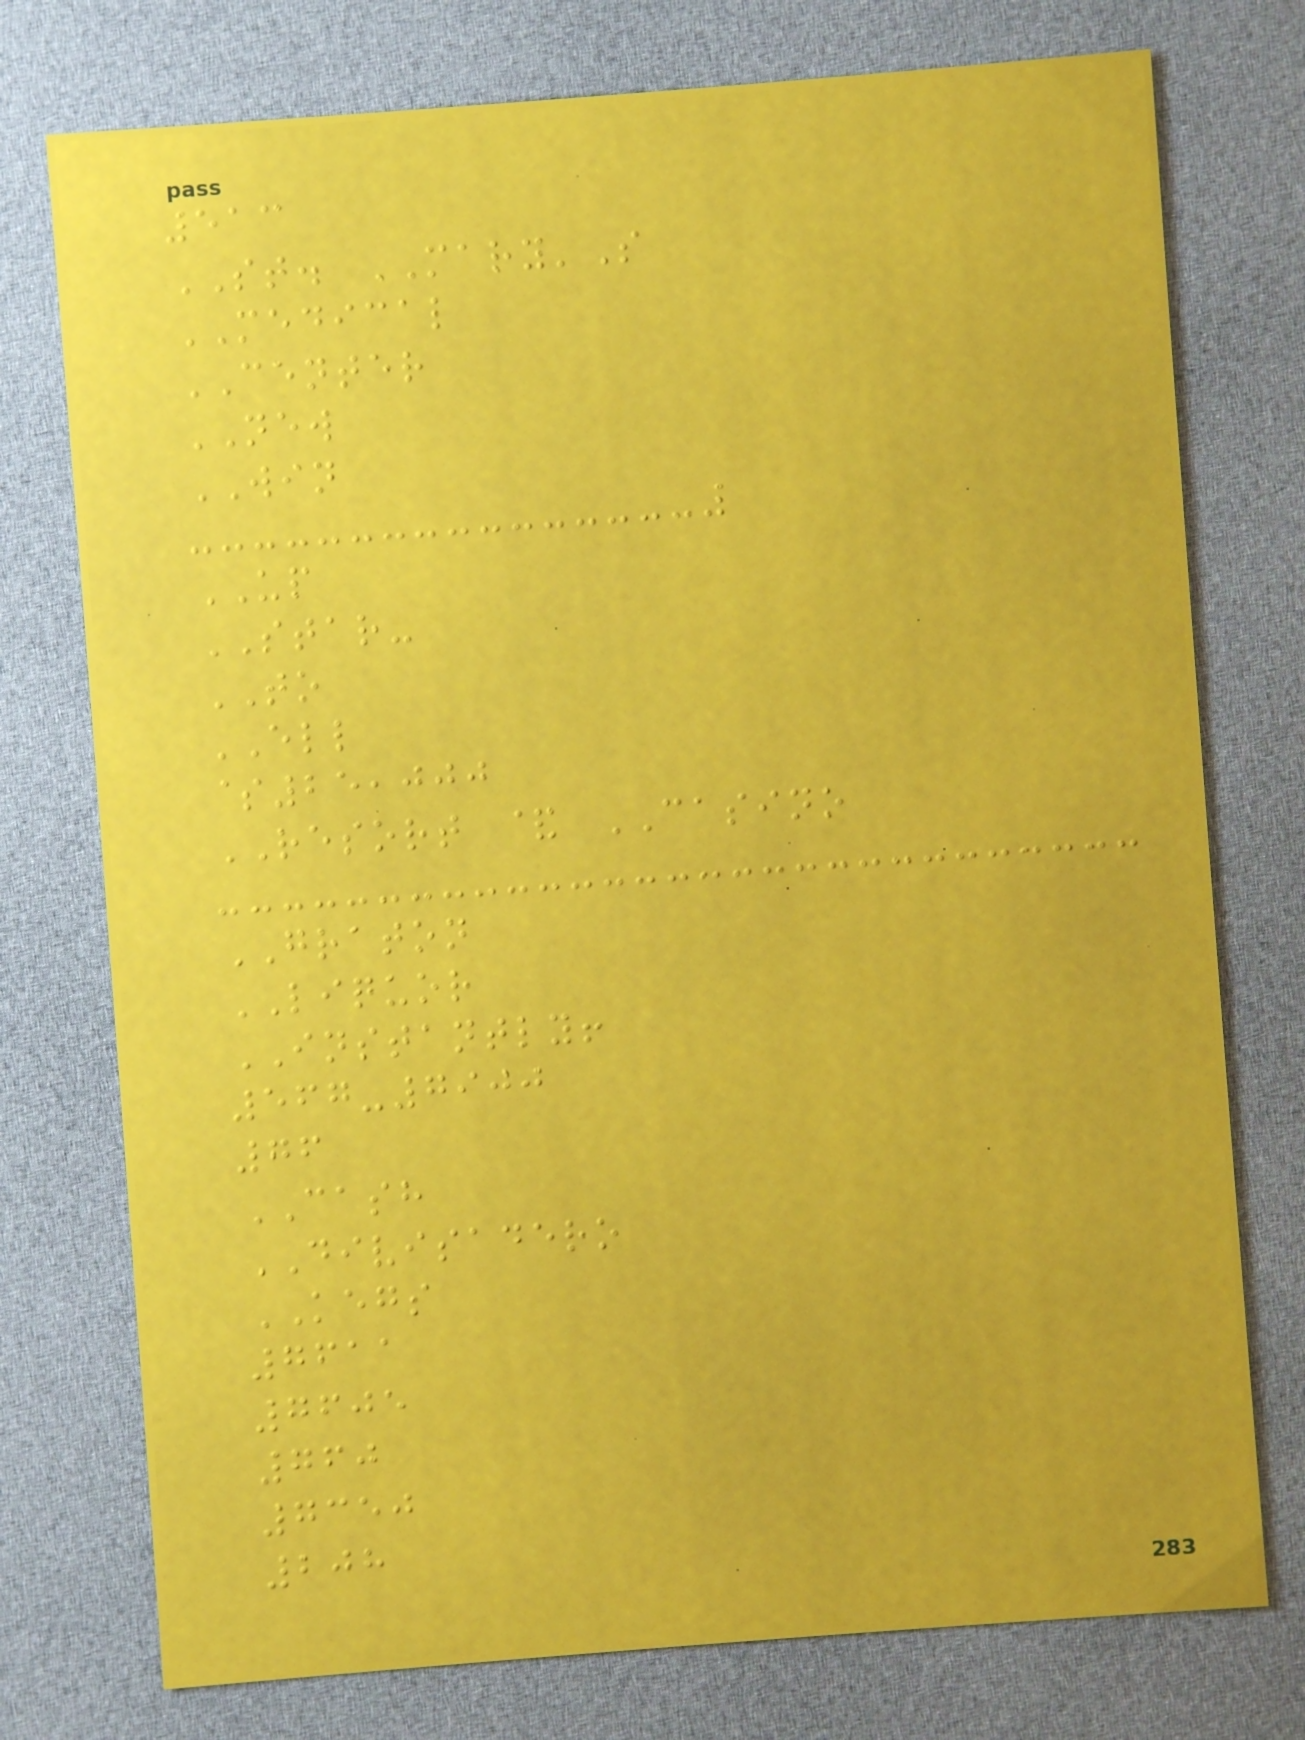513
ST. MARY'S
MEDICAL
CENTER
NEW
WIN
UP
STAR-
TO
ELL
$25,000
RESORT & CASINO
GRATON
LIQUOR
INSTANTLY!
567-7900
76
CASH
DIVISADERO
KEGS
7611
7605
760
7350
208
